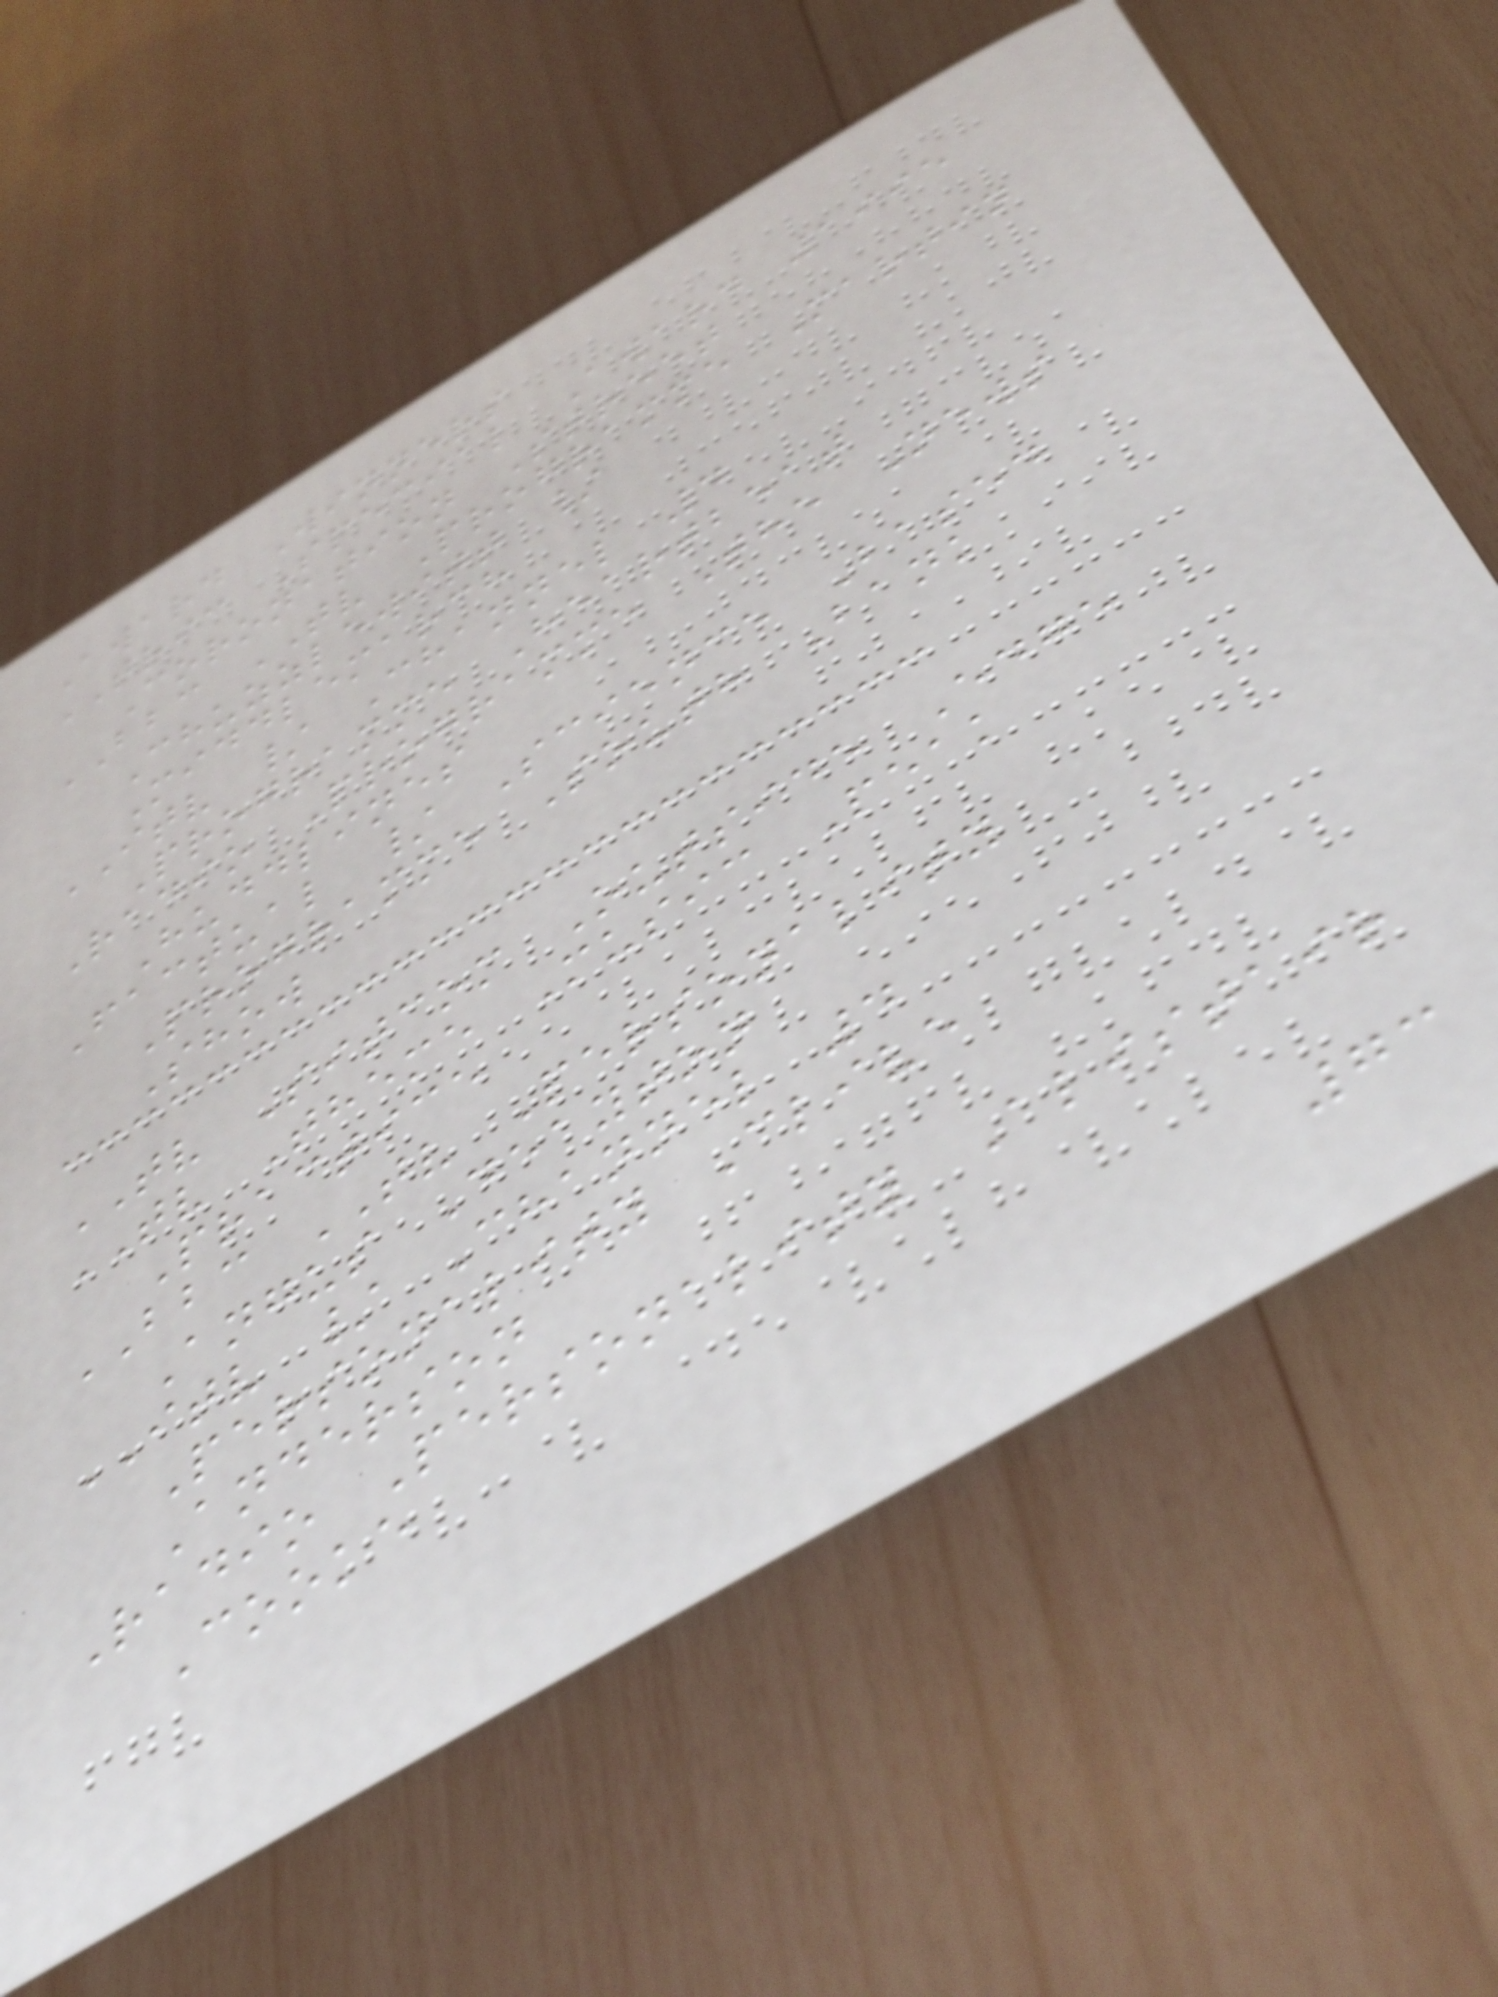Award Winners
TRIC Special Award 1995
Coronation Street
BBC TV Programme Martin
Chuzzlewitt /
Middlemarch
ITV / Channel 4
Programme Heartbeat
Radio Programme The News
Huddlines
Factual / Science Based
Programme South Bank
Show
TV Sitcom Outside Edge
TV Theme Music Peak
Practice
BBC TV Personality
Angus Deayton
ITV / Channel 4
Personality Clive
Anderson
Radio Personality Alistair
Cooke
73
